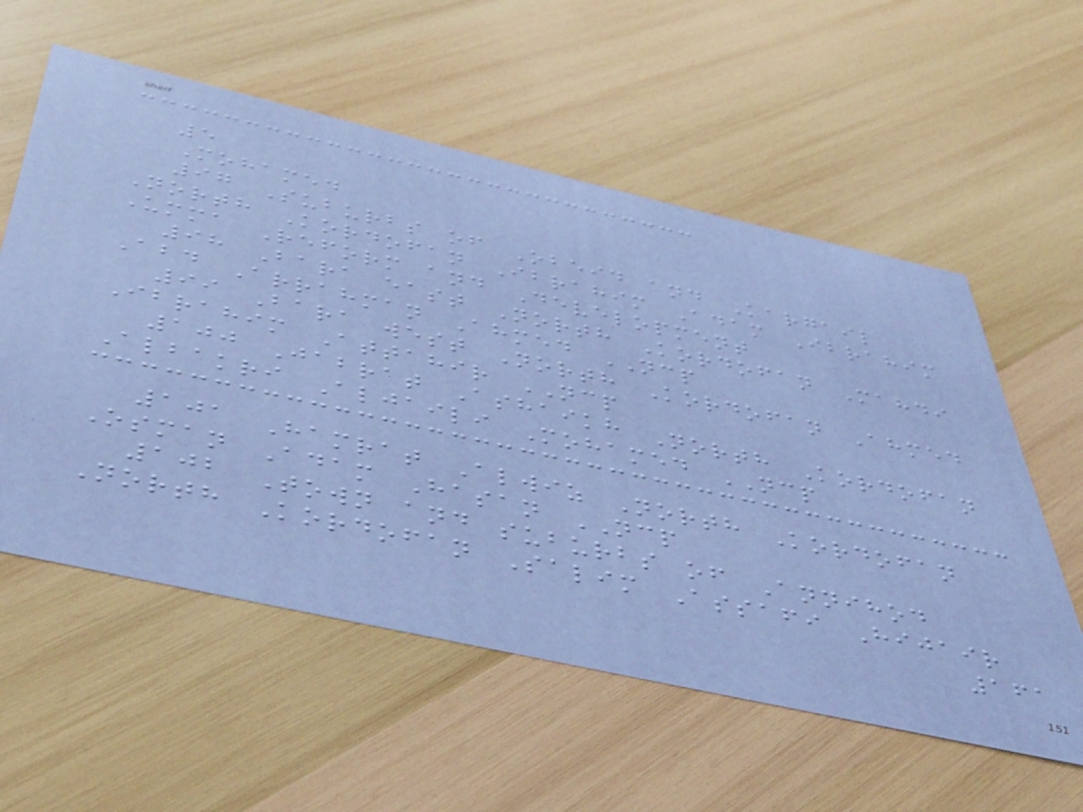5
Mohamed
97 Suburbs of Obeid and Kargail
North Kordofan Ibrahim Adam Ibrahim
Umma Reform and Development
98 Bara east North Kordofan Mahdi
Abd Arrahman Ahmed NCP
99 Bara west North Kordofan Ahmed
Ibrahim Attahir NCP
100 Jabrat Ashaikh North Kordofan
Albakri Aljaili Mohamed NCP
101 Hamrat Alwiz North Kordofan
Osman Adam Hasan NCP
102 Town and suburbs of Annihod
North Kordofan Salim Assafi Hijair
161
